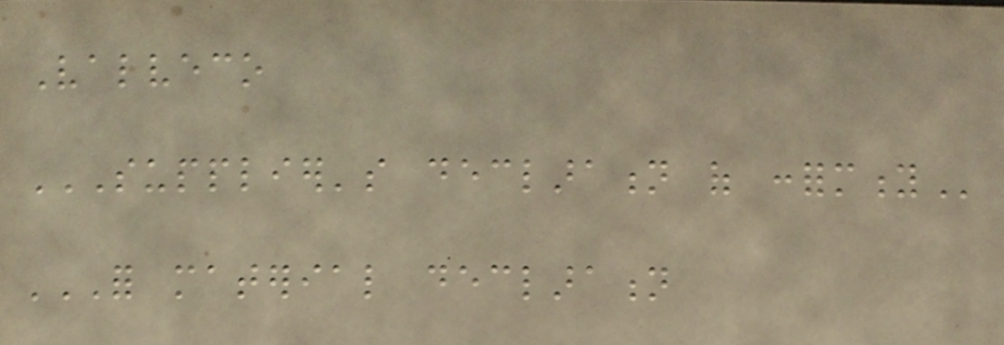Valveco
SUPPLIER'S DECLARATION OF CONFORMITY
FOR MATERIAL DECLARATION
